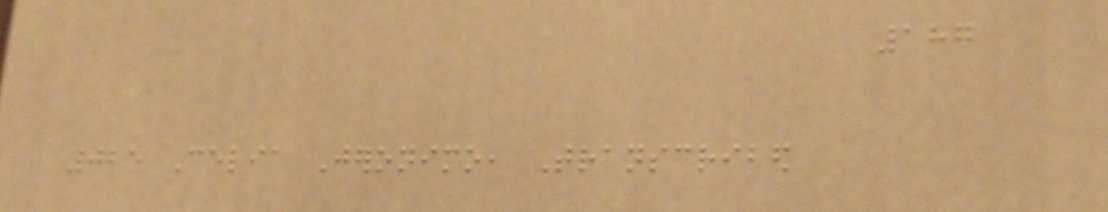187
025 Celia Jeronimo, Transcribed
